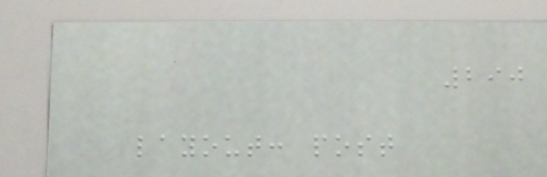290
layout: post
